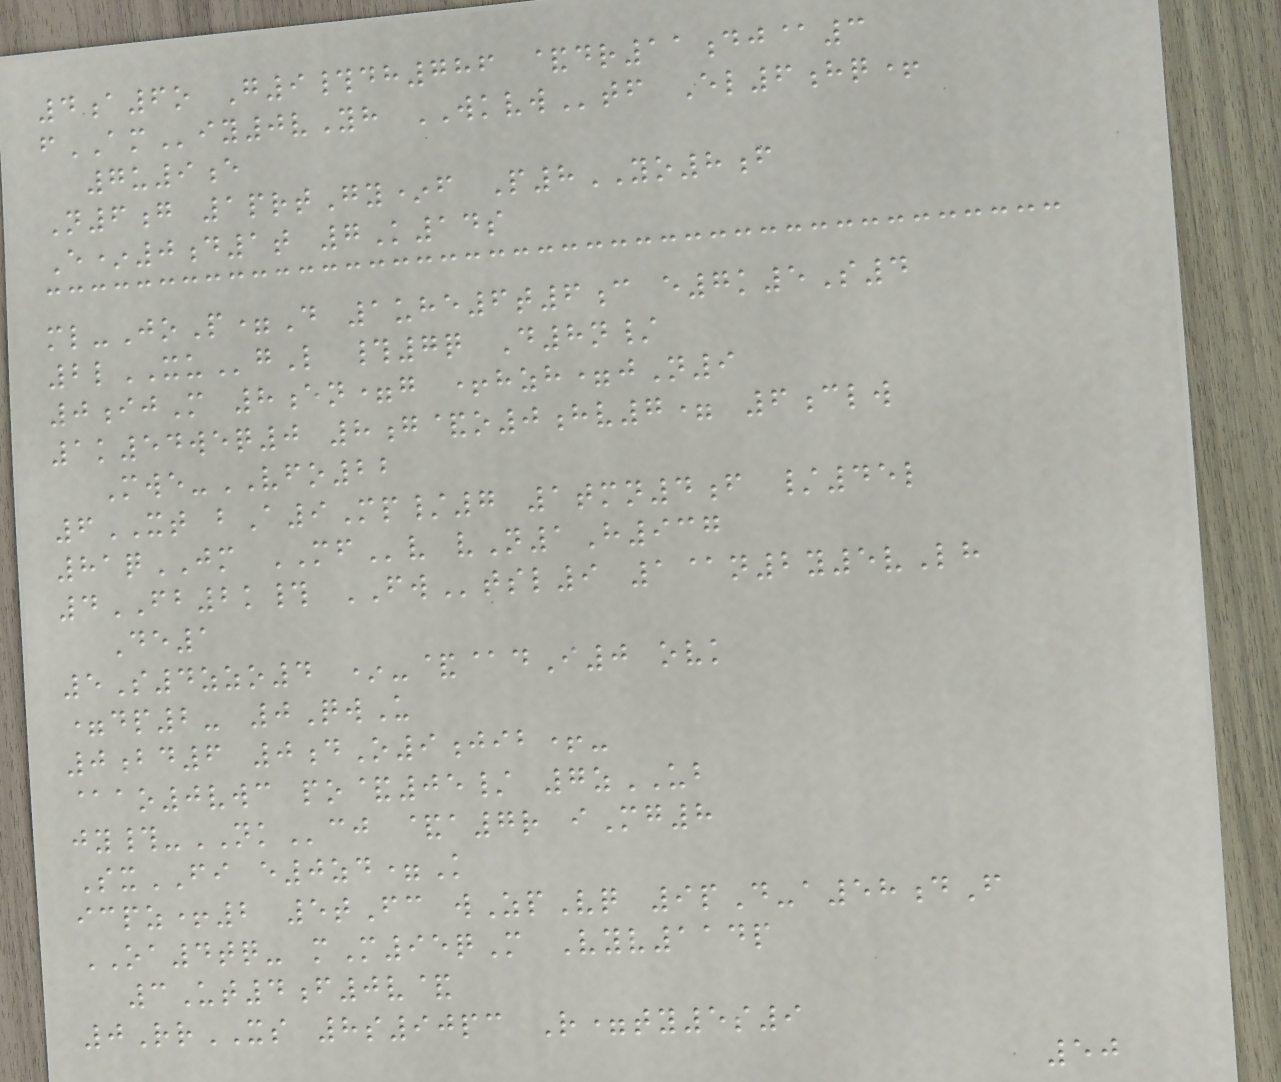4a6o G9#dh786 &dr11dj@3
fAMiy0vYh WKVWtf El6hq+
7u9e
N6g 1prtGy*f P8YO8f
E*0d1t 7K14s
ml-JoP=D 1uhe6t6c e7k5S4
2lXUgL #7q D8n/
0ijM 8en=g +hzh=jN9
1k54weq0 8g&o0hv7= 6clw
Mwe-VFO22
6XT bA9Mp/7 1tmn4f /45l
81qJM MFv vN1H937
4FB2k# FWtsl9 1@n2y5vLh
De1
5S4zzo4 *-&@dI0 ovk
=dp2- 0QwU
0bd6 0dO9jib+-
@ao0vwc po&05/ 7zUB
jy#-NKcj &a7r iMg8
SxFI e0zd=K
icpz+2 5tFc wZpVq 9pD-a58dF
OA4tq- mM95qM Vyv114p
3Ut4f0v&
0RrXS 8s90pc R=ty5s9
50
